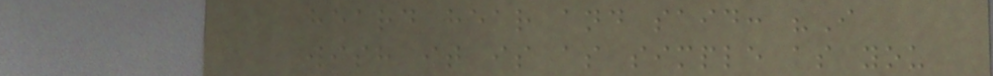heard hear and said: "I
wish it is as simple as you
